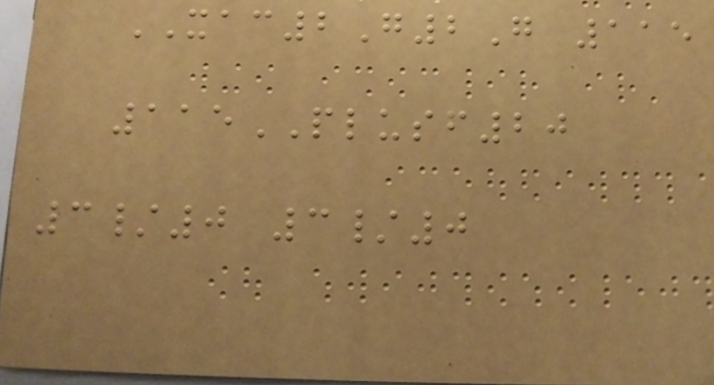XAC2G2G 115
115PLUSF20
3/0 3/0
